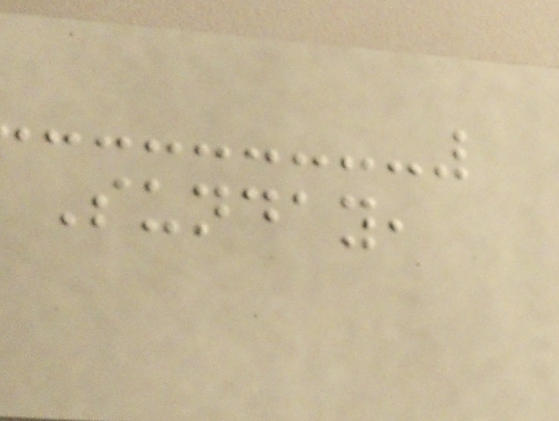Sunday,
